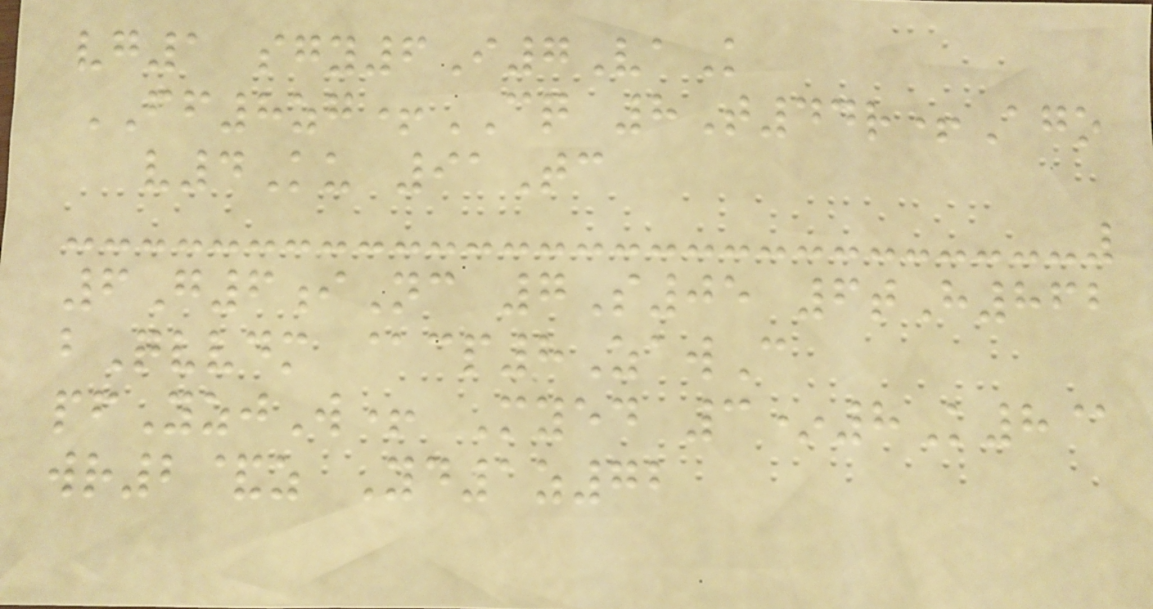vg1 sgy6I7VaK
FF8zg+CQ 8T44r+Ago
v4Ku 91Tc
6G6iNc 7S05 6tH862
bQvvdm @cp8ZawC
pfYzjW+ Myed 3*8K8@
wr2&z Yd1z72
